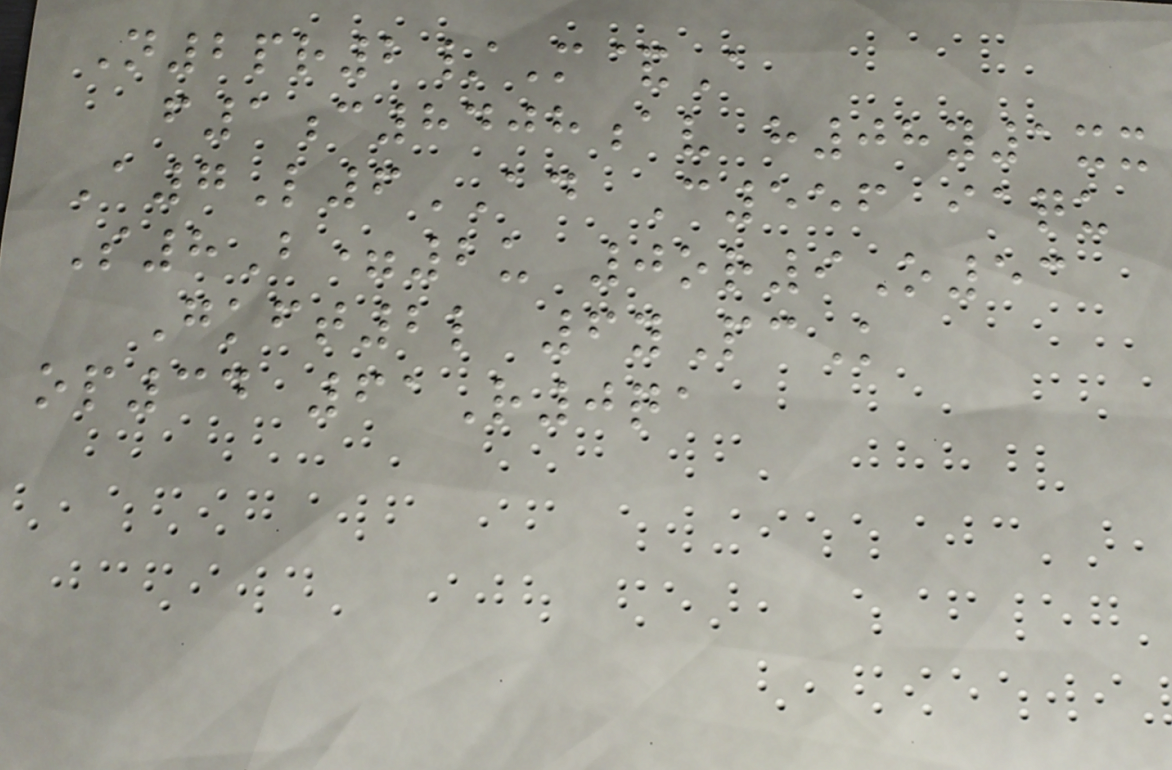N2pr2/M&A
f1c8408av h08y1xx
A7L6AD C556 iaqu
S8B=2u 0or9O53
Gkft2l 6yPcK
op34 61R0qa
